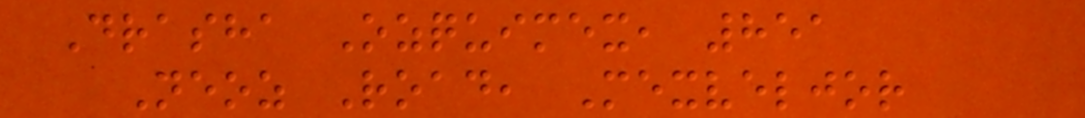Drasha Ozquimex, 851
Neoz Road, Mexveljor
